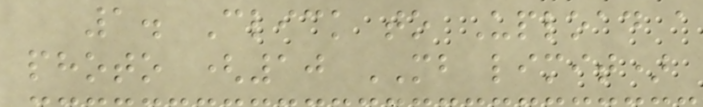1. Click to Upload a
photo (10 MB limit)
